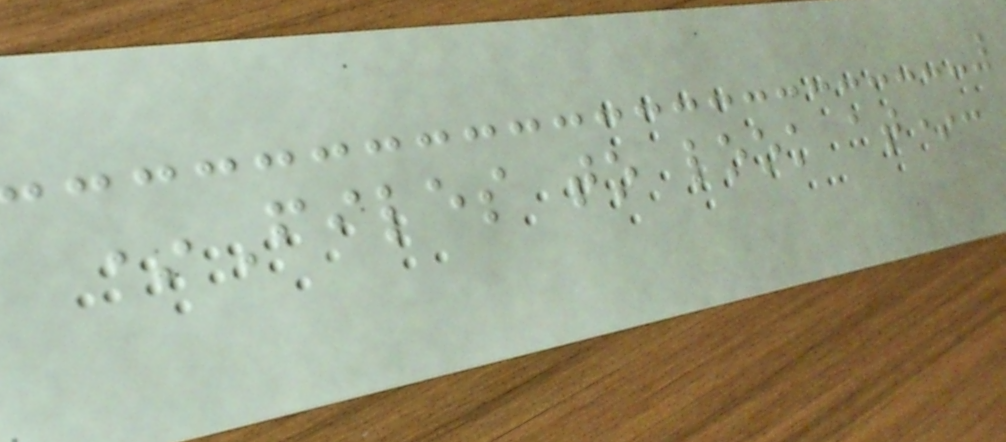*Files to look at*:
